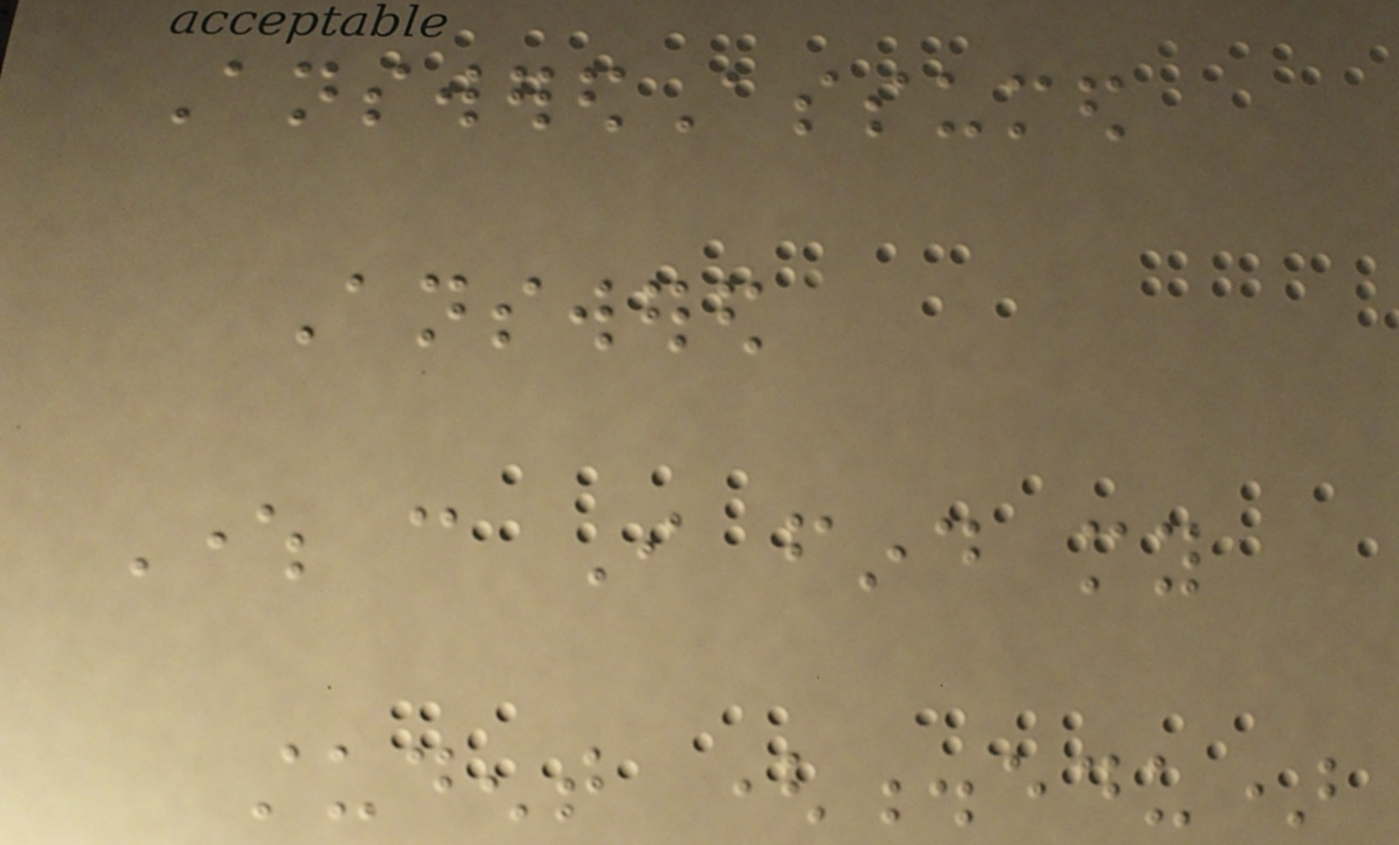AnsweredAssumed
Answered
Where can I find my
student (.edu)
